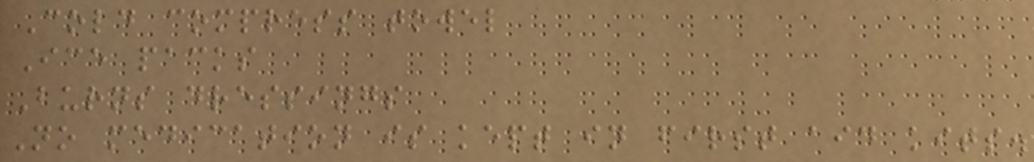Cold compress towel
Ice packs
Burns dressings
No medication is kept in first aid kits.
